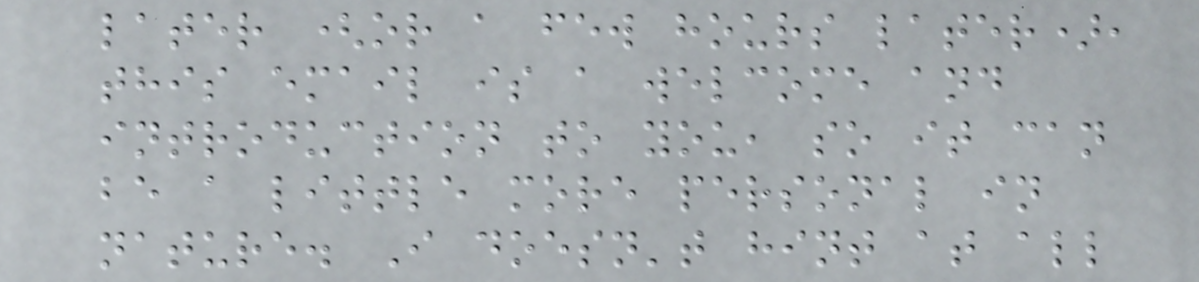later (or a few hours later),
this email is a welcome and
introduction to you, so it can
be a little more personal in
nature. I doesn't hint at all
